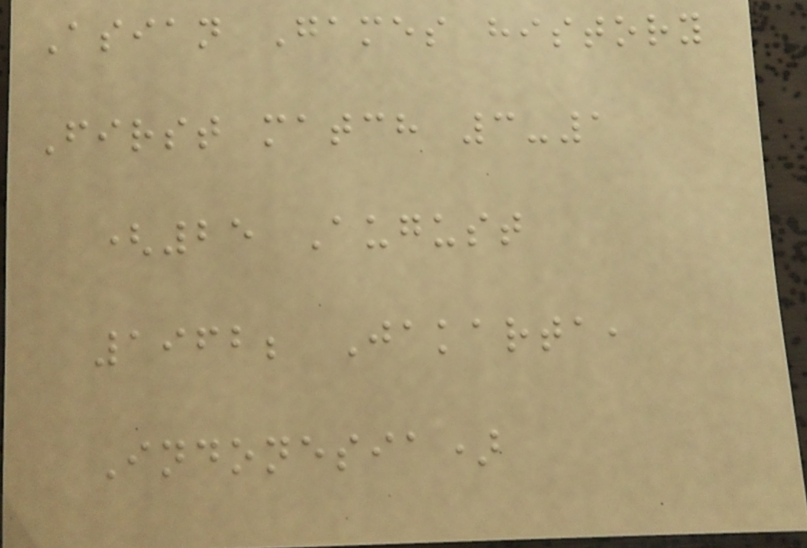Asian Games history
First match 3-1
(25 August
1962; Jakarta,
Indonesia)
